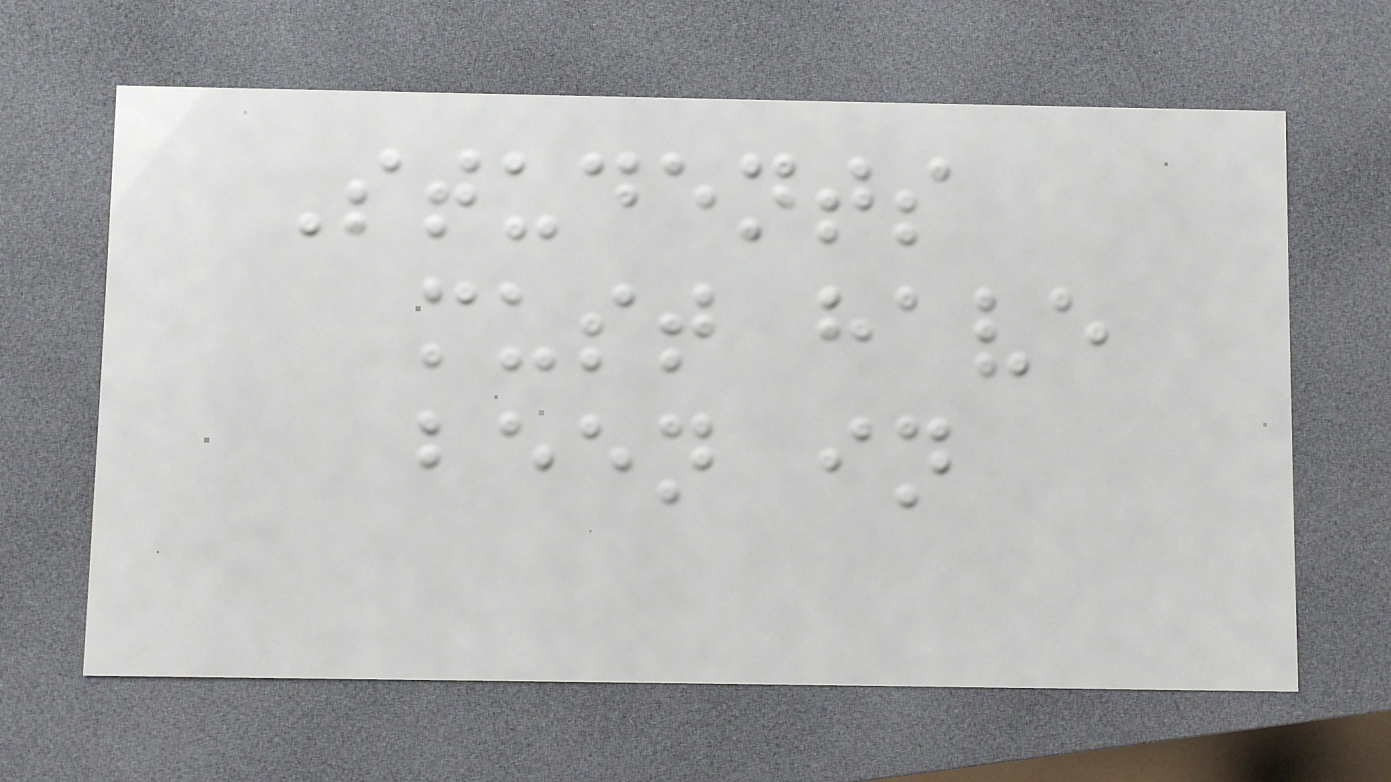Students
must have
been in
